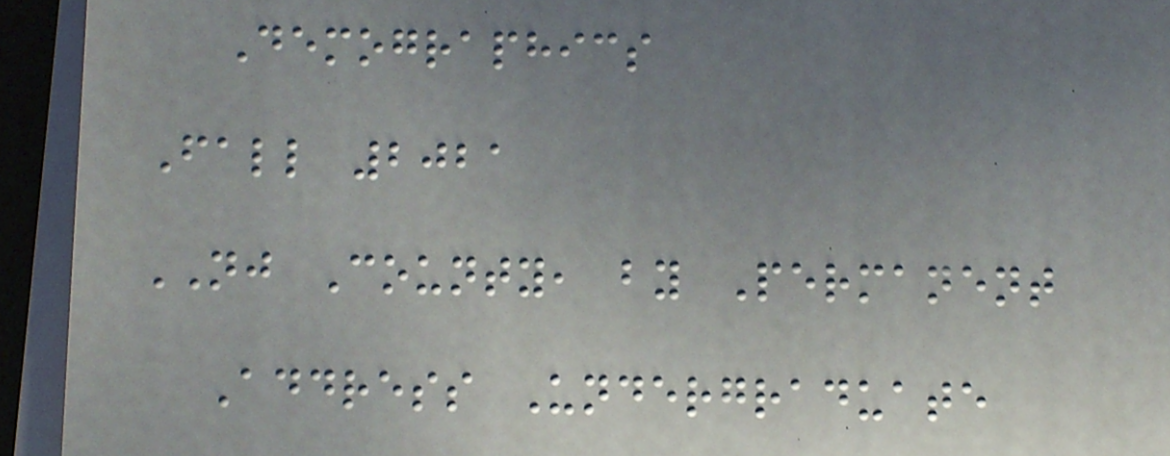Demographics
Fall 2021
NJ County, by Permanent
Address Undergraduate
